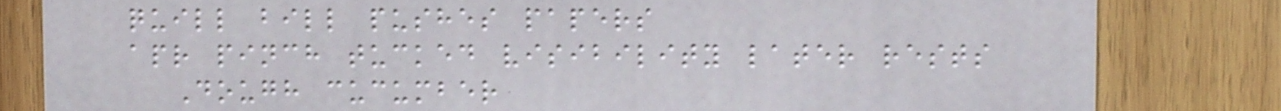quill bill pushes papers
apr pinch tucked visibility later rests
Dough cucumber
